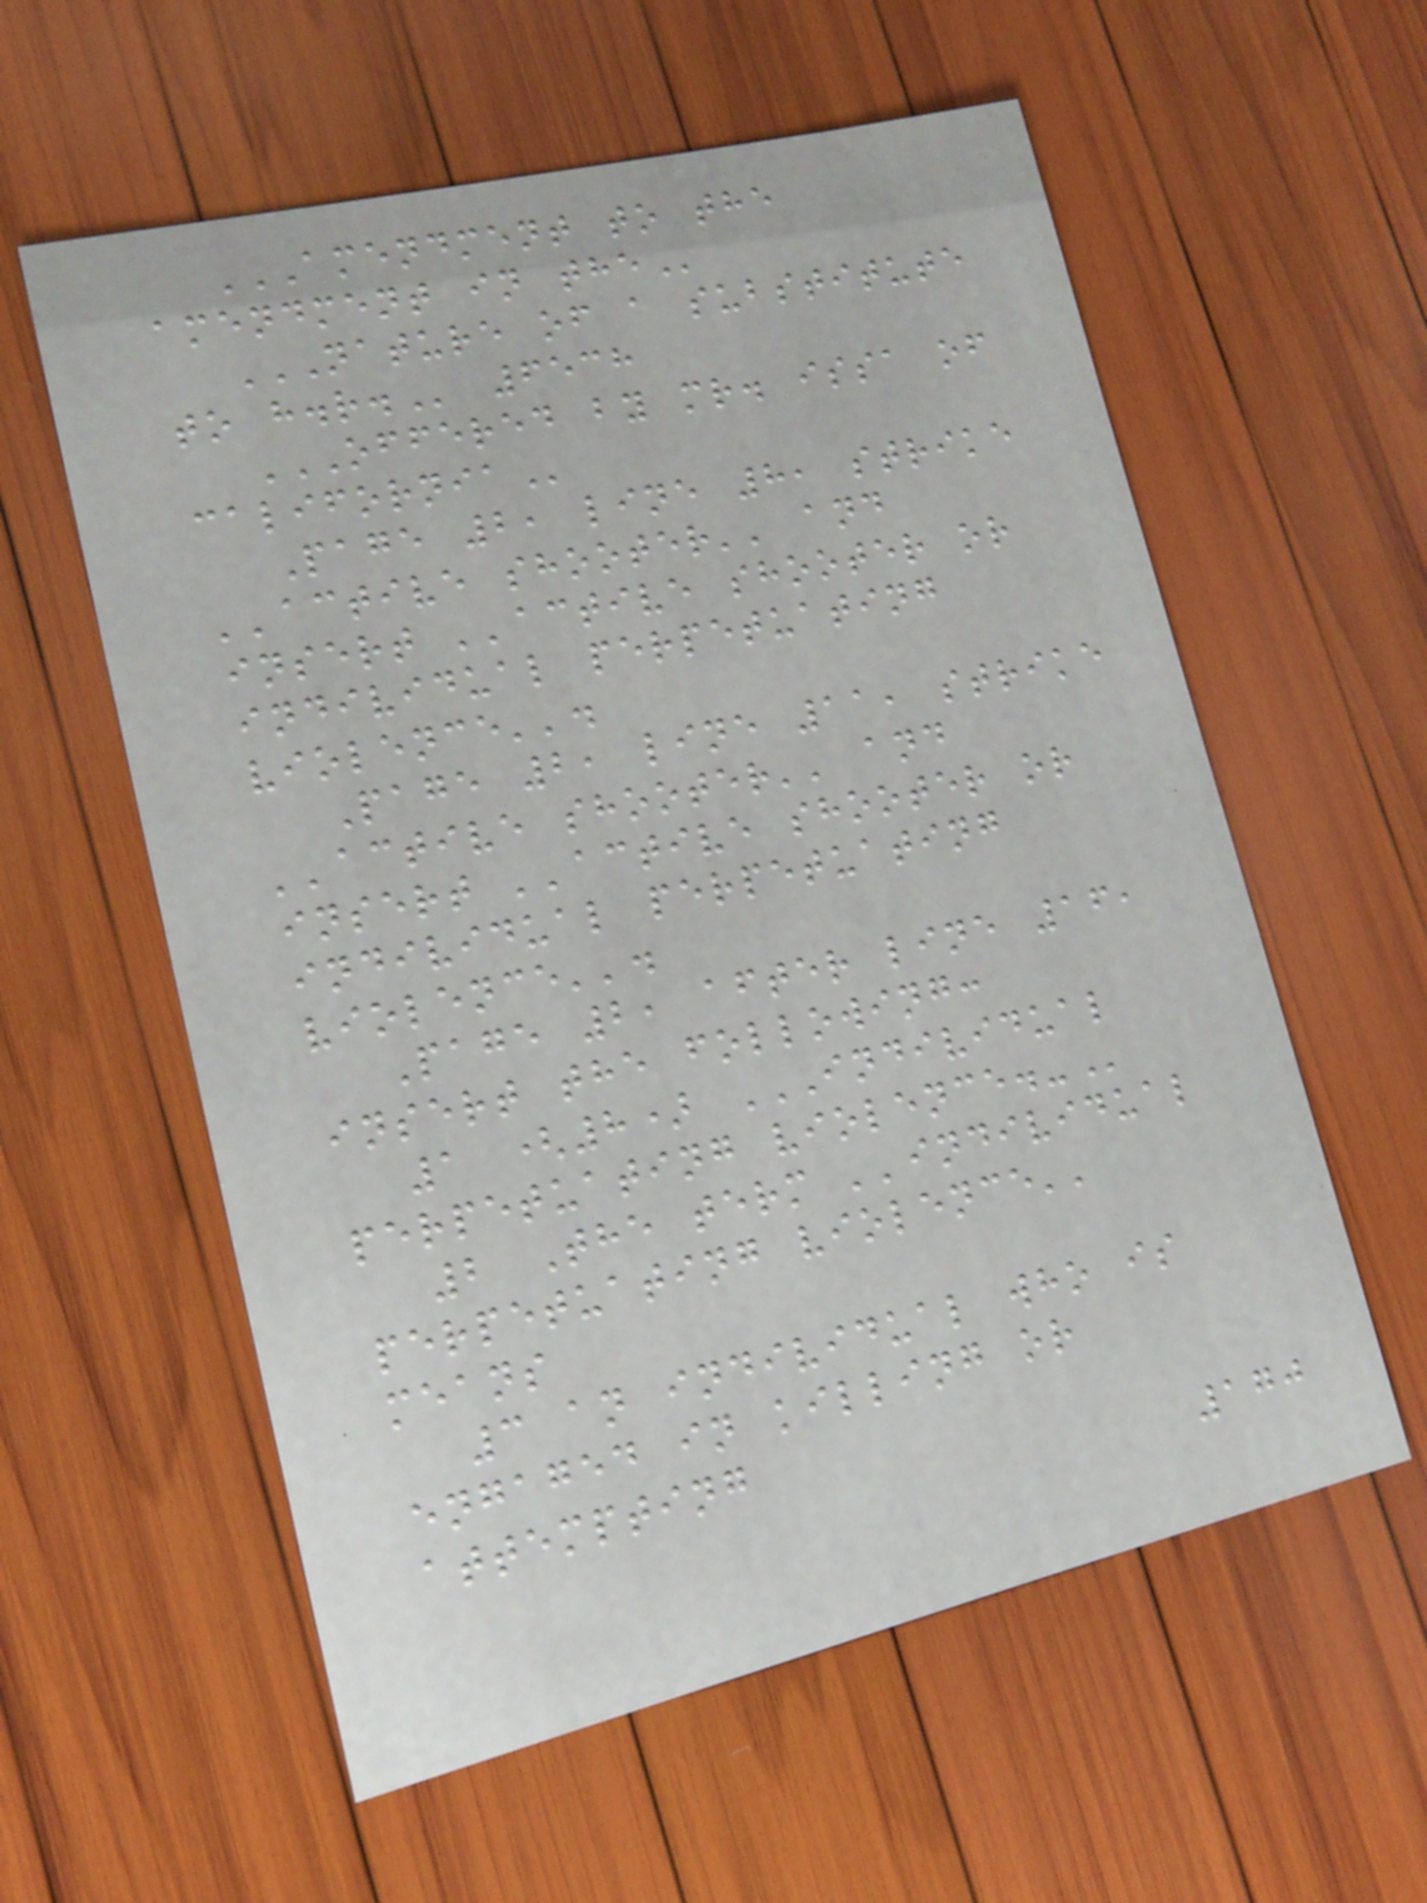AMENDMENT TO THE
AMENDMENT IN THE
NATURE OF A SUBSTITUTE
TO H.R. 6538
OFFERED BY MR. ISSA OF
CALIFORNIA
Page 2, line 8, strike
''active shooter'' and
insert ''active shooter or
individual perpetuating
violence''.
Page 2, line 11, strike
''active shooter'' and
insert ''active shooter or
individual perpetuating
violence''.
Page 2, after line 16,
insert the following:
1 (8) INDIVIDUAL
PERPETUATING VIOLENCE.-
2 The term ''individual
perpetuating violence''
means
3 an individual who is
engaged in killing or
attempting
170
